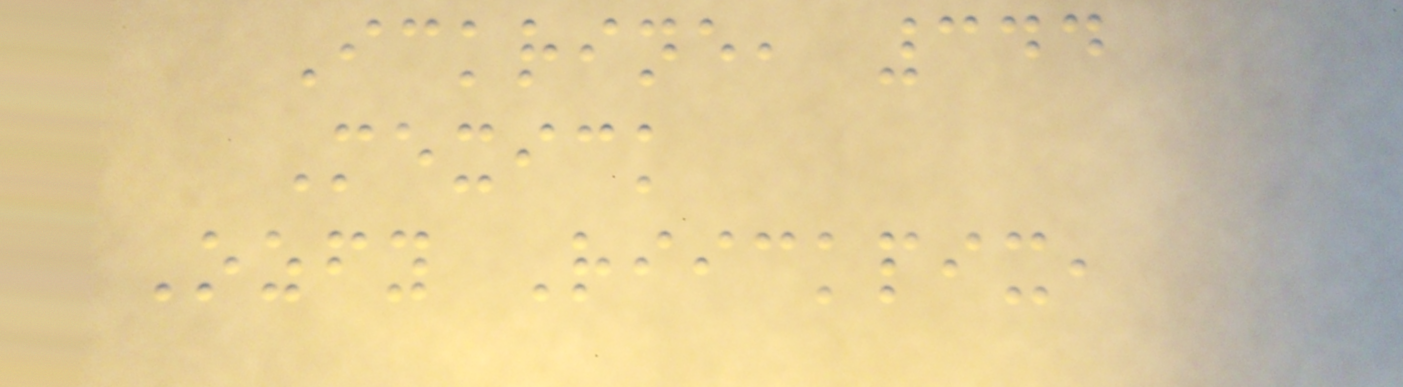Ickrine, 344
Mexick
Ozfy Riickpix,
